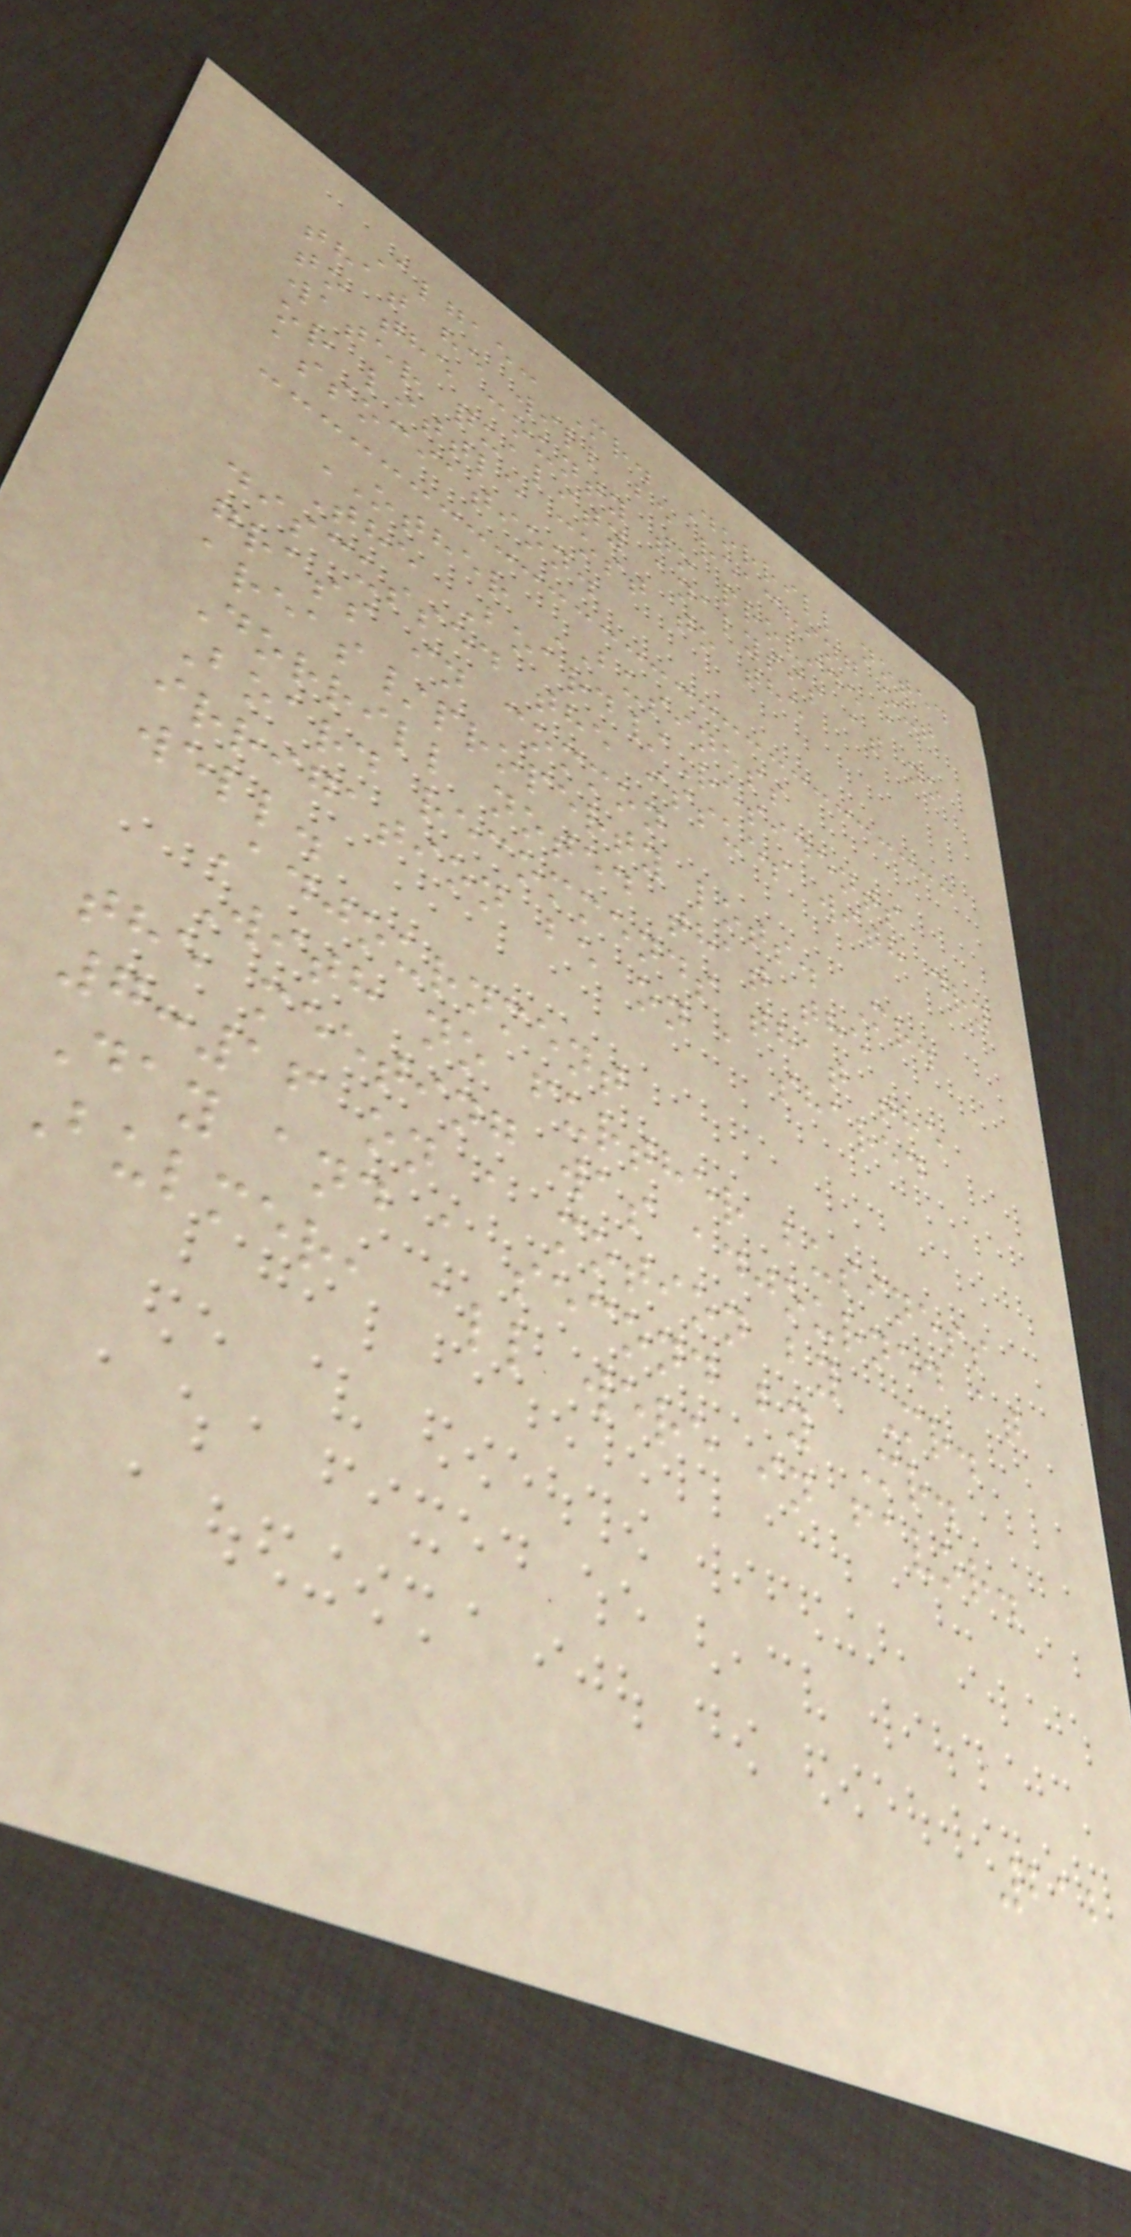Algae: Mr. Dorrill noted
that he will be reaching out
to the county to provide a
water quality analysis at no
or little cost to the
association.
OTHER BUSINESS
The Board/Residents
discussed the issues with dry
grass in common
areas/property lots. Mr.
Dorrill noted that the
Board recommends that the
irrigation be on a shared
well.
Adjournment
With no further business
the meeting was adjourned at
7:16 on a motion by Mr.
Day and a second by Mr.
Bulmer, all were in favor.
212
